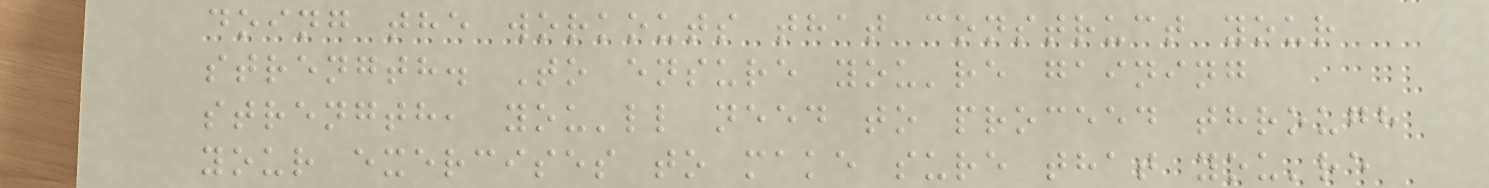doing the workouts that construct your
strength. To ensure you're gaining
strength, you'll need to proceed through
your exercises to make sure that you're
